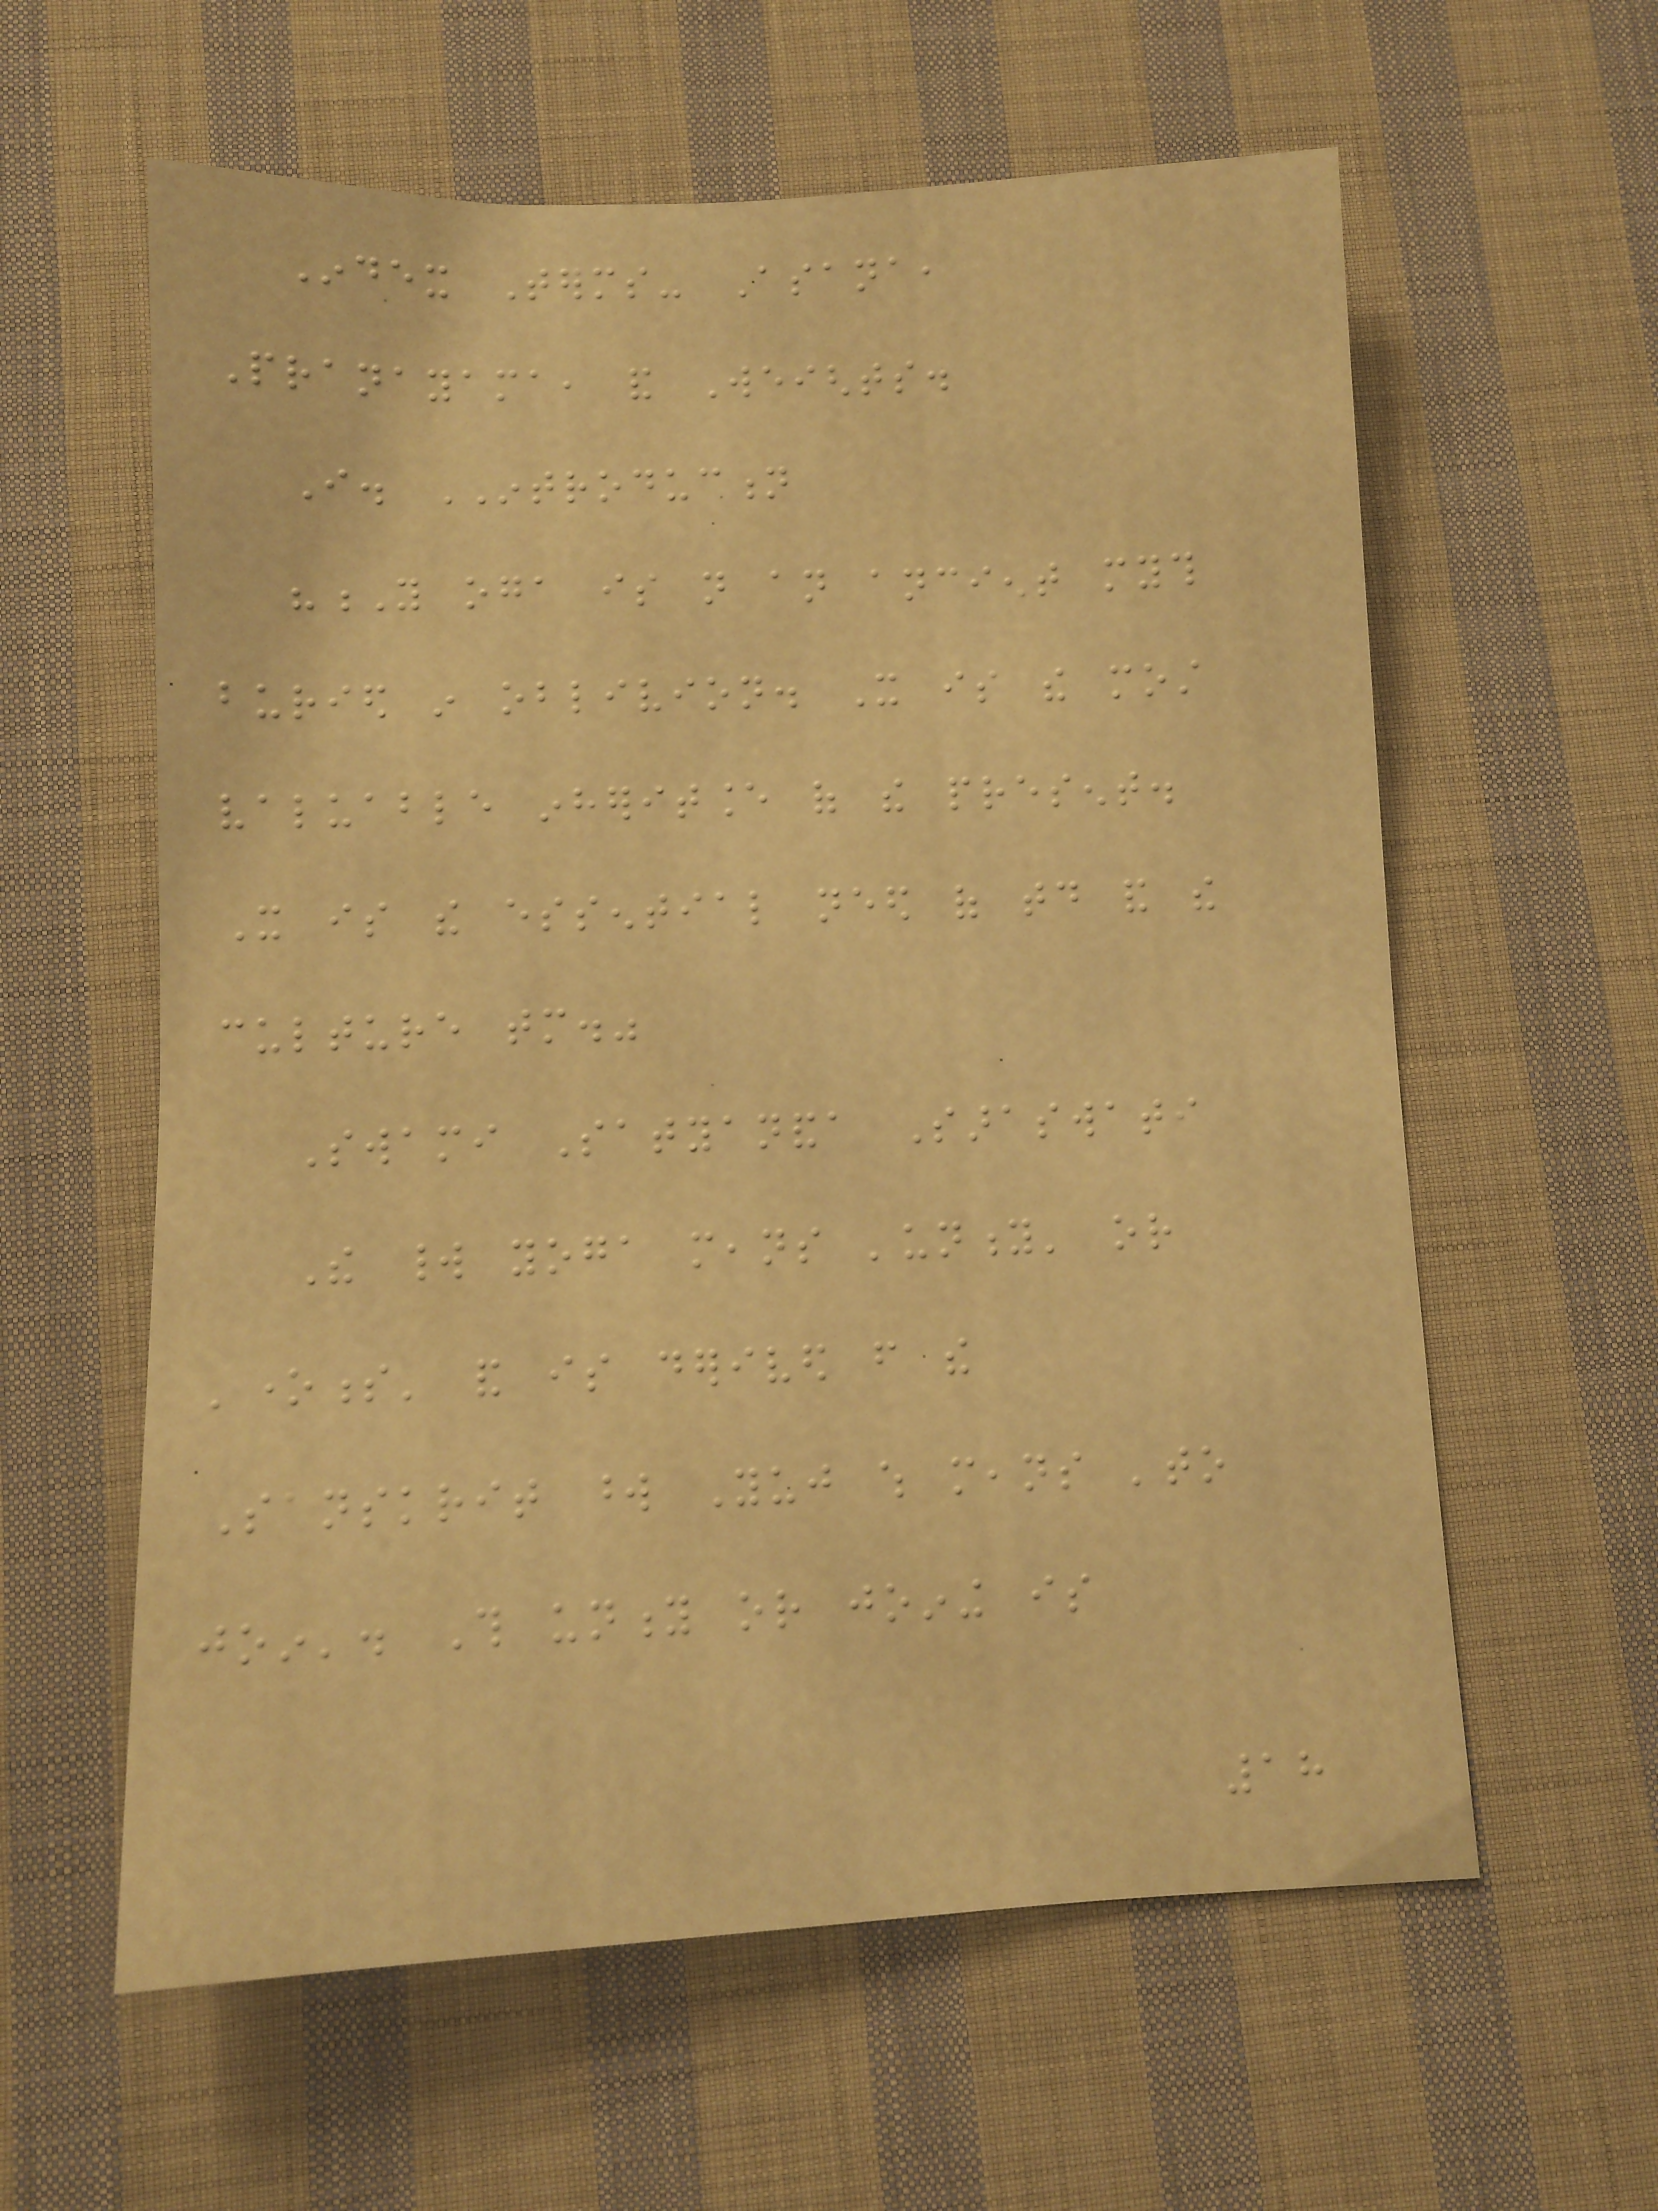Index Terms- Asana,
Pranayama, and Weights.
I. INTRODUCTION
"Y oga is not an ancient myth
buried in oblivion. It is the most
valuable inheritance of the present.
It is the essential need of today and the
culture tomorrow."
Swami Satyananda Saraswati
The world yoga means 'unity' or
'oneness' and is derived from the
Sanskrit word Yuj which means 'to
join'. This unity or joining is
18
